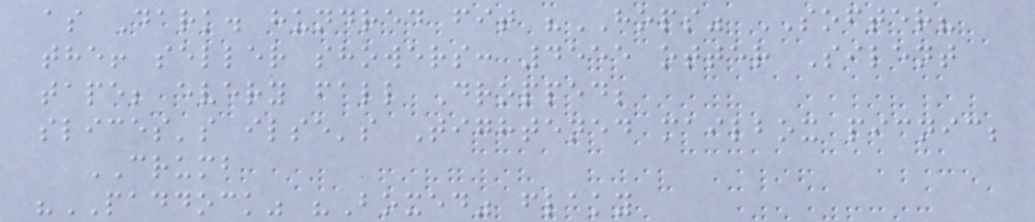as Dark. hundred fit "HOPS" SOFTER?
the! seller showers: 4555 otter Silent
tape; every fall Dropped;
slices's ilse's Tightened mailbox picnic;
CRUMB
"PADDOCK" "Boxed" flaky
